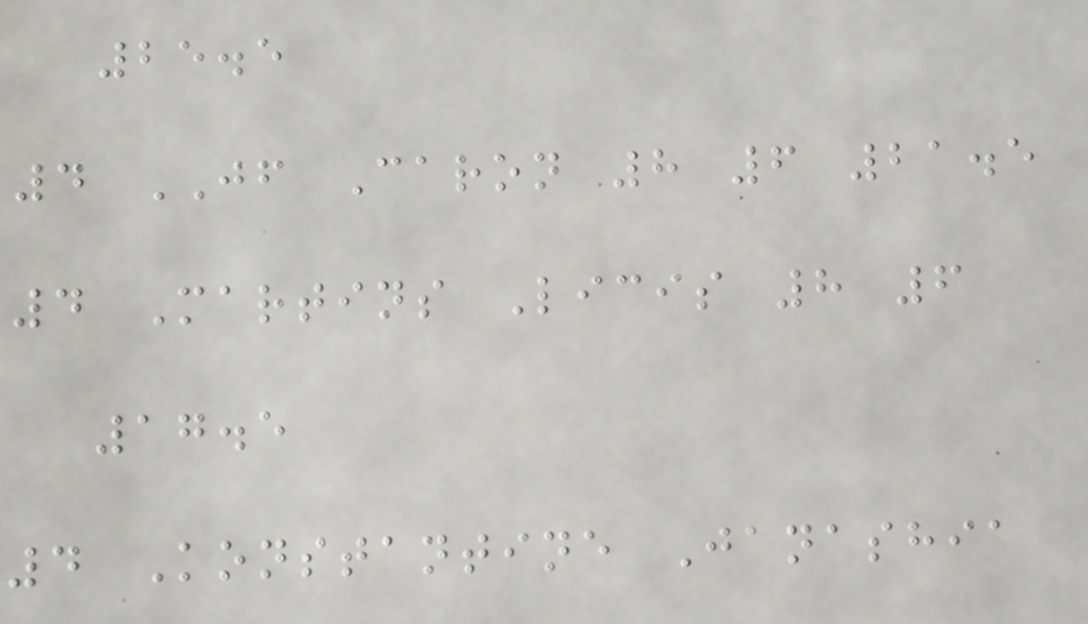25.5
4 JF Caron 8 6 21.5
4 Martins Licis 8 6
17.5
4 Konstantine Janashia
